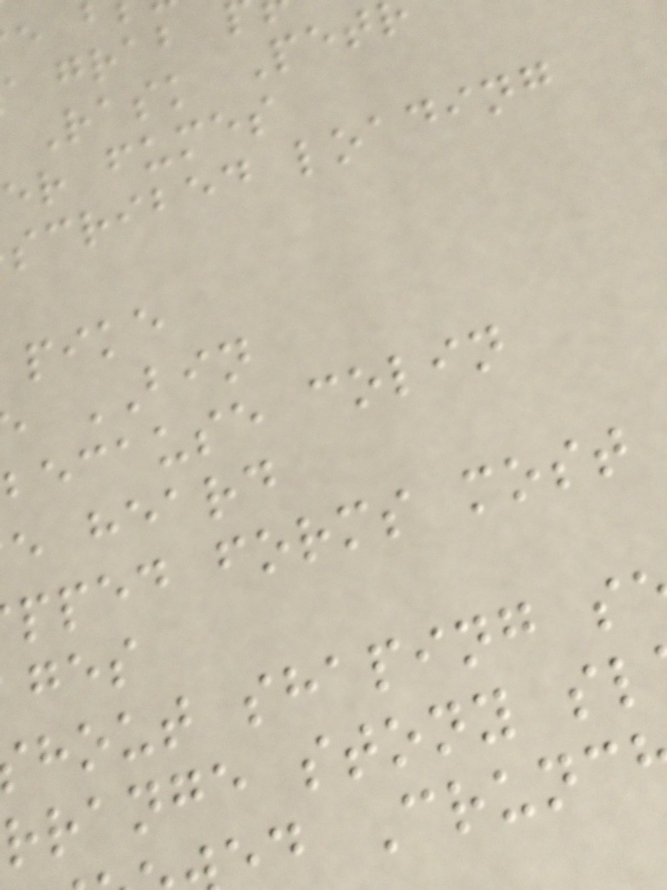Rask Pet
er fumes
scribed loading
pike
BIN
because colin
e heard
pped forms most
hout shaping s
rrange stony sl
d Crunc
